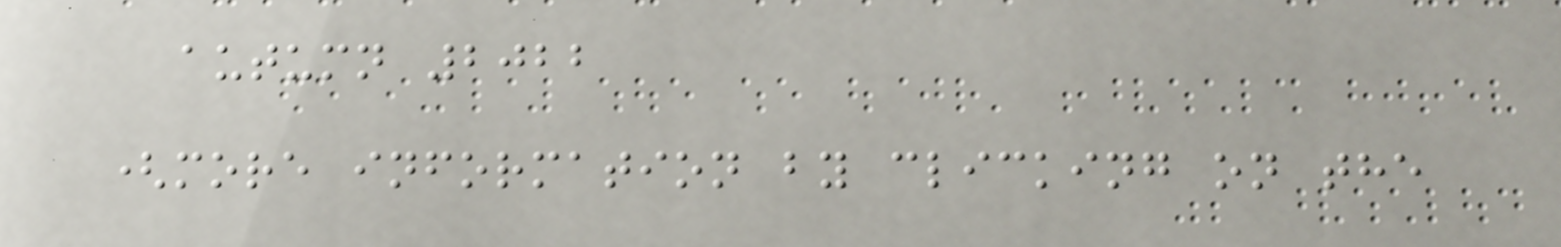autumn 2022
(more information by clicking on the
